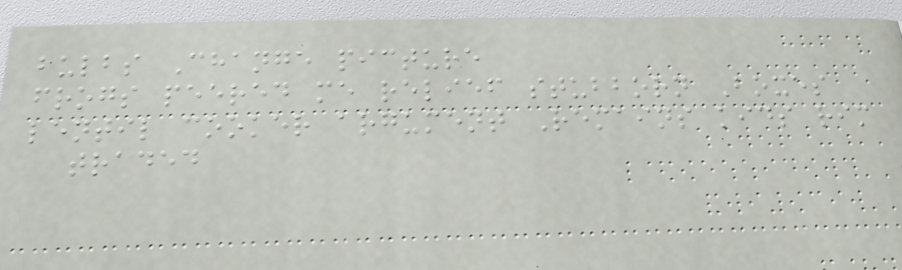bulbs Change picture
frogs peered me relief stubborn Boxes
lentil cooker argument Remains kids rim
traded
